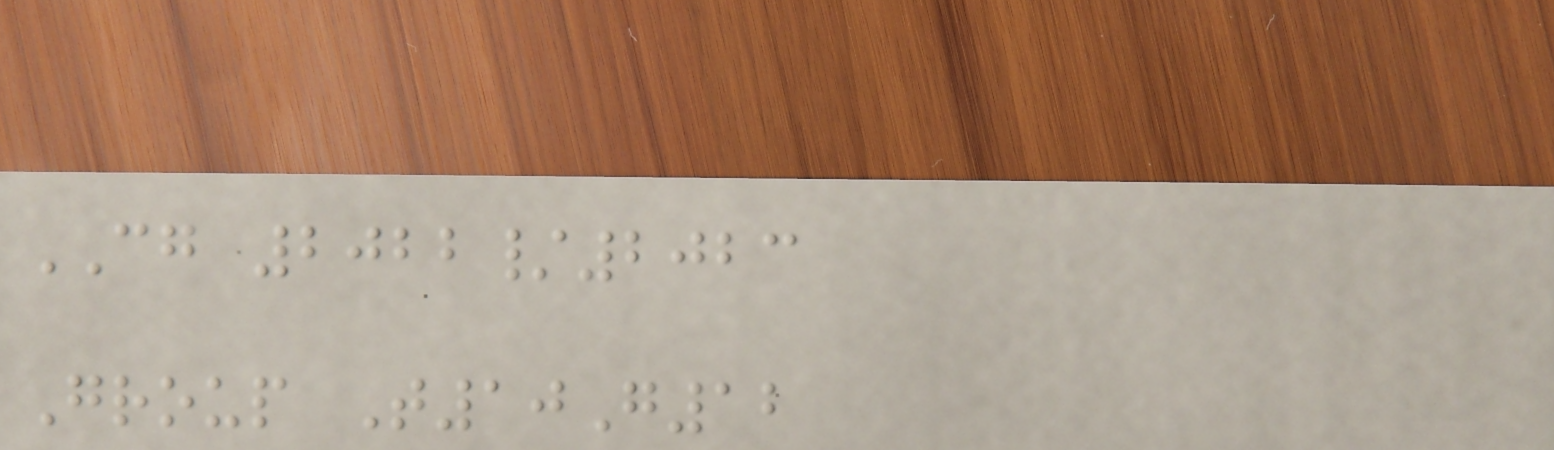CG 2022/2023
Group T10G12
